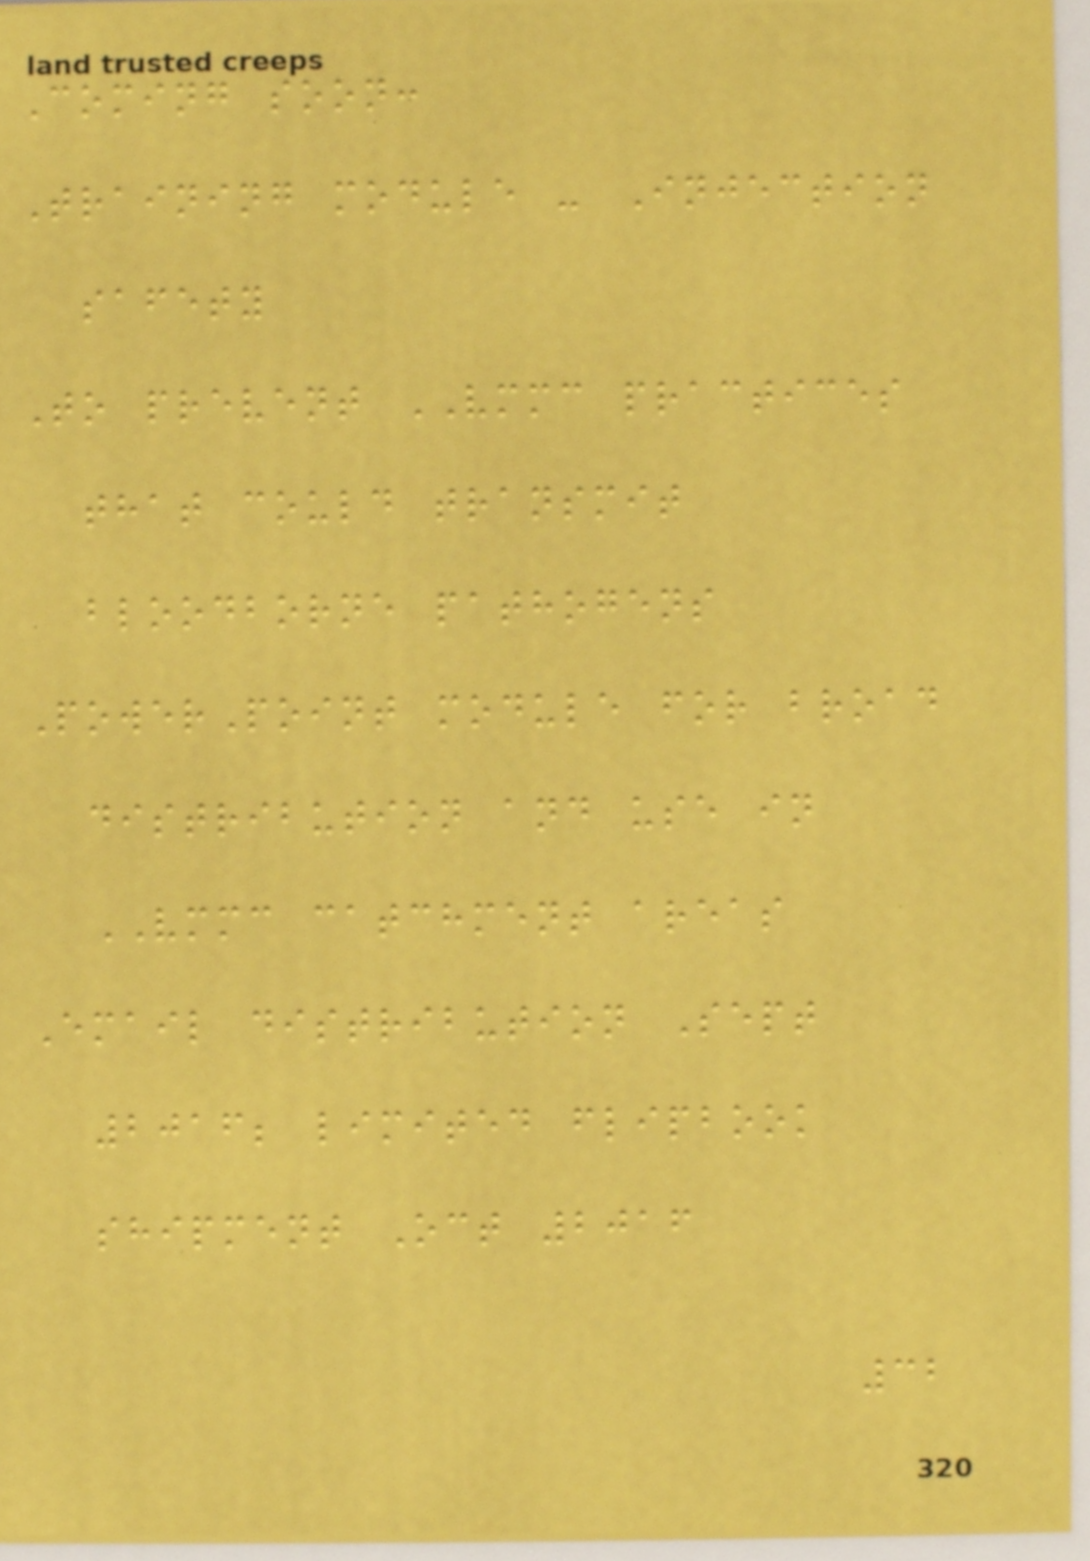Coming soon:
Training module - Injection
safety
To prevent VMMC practices
that could transmit
bloodborne pathogens
PowerPoint module for broad
distribution and use in
VMMC catchment areas
Email distribution Sept
2016; limited flipbook
shipment Oct 2016
32
